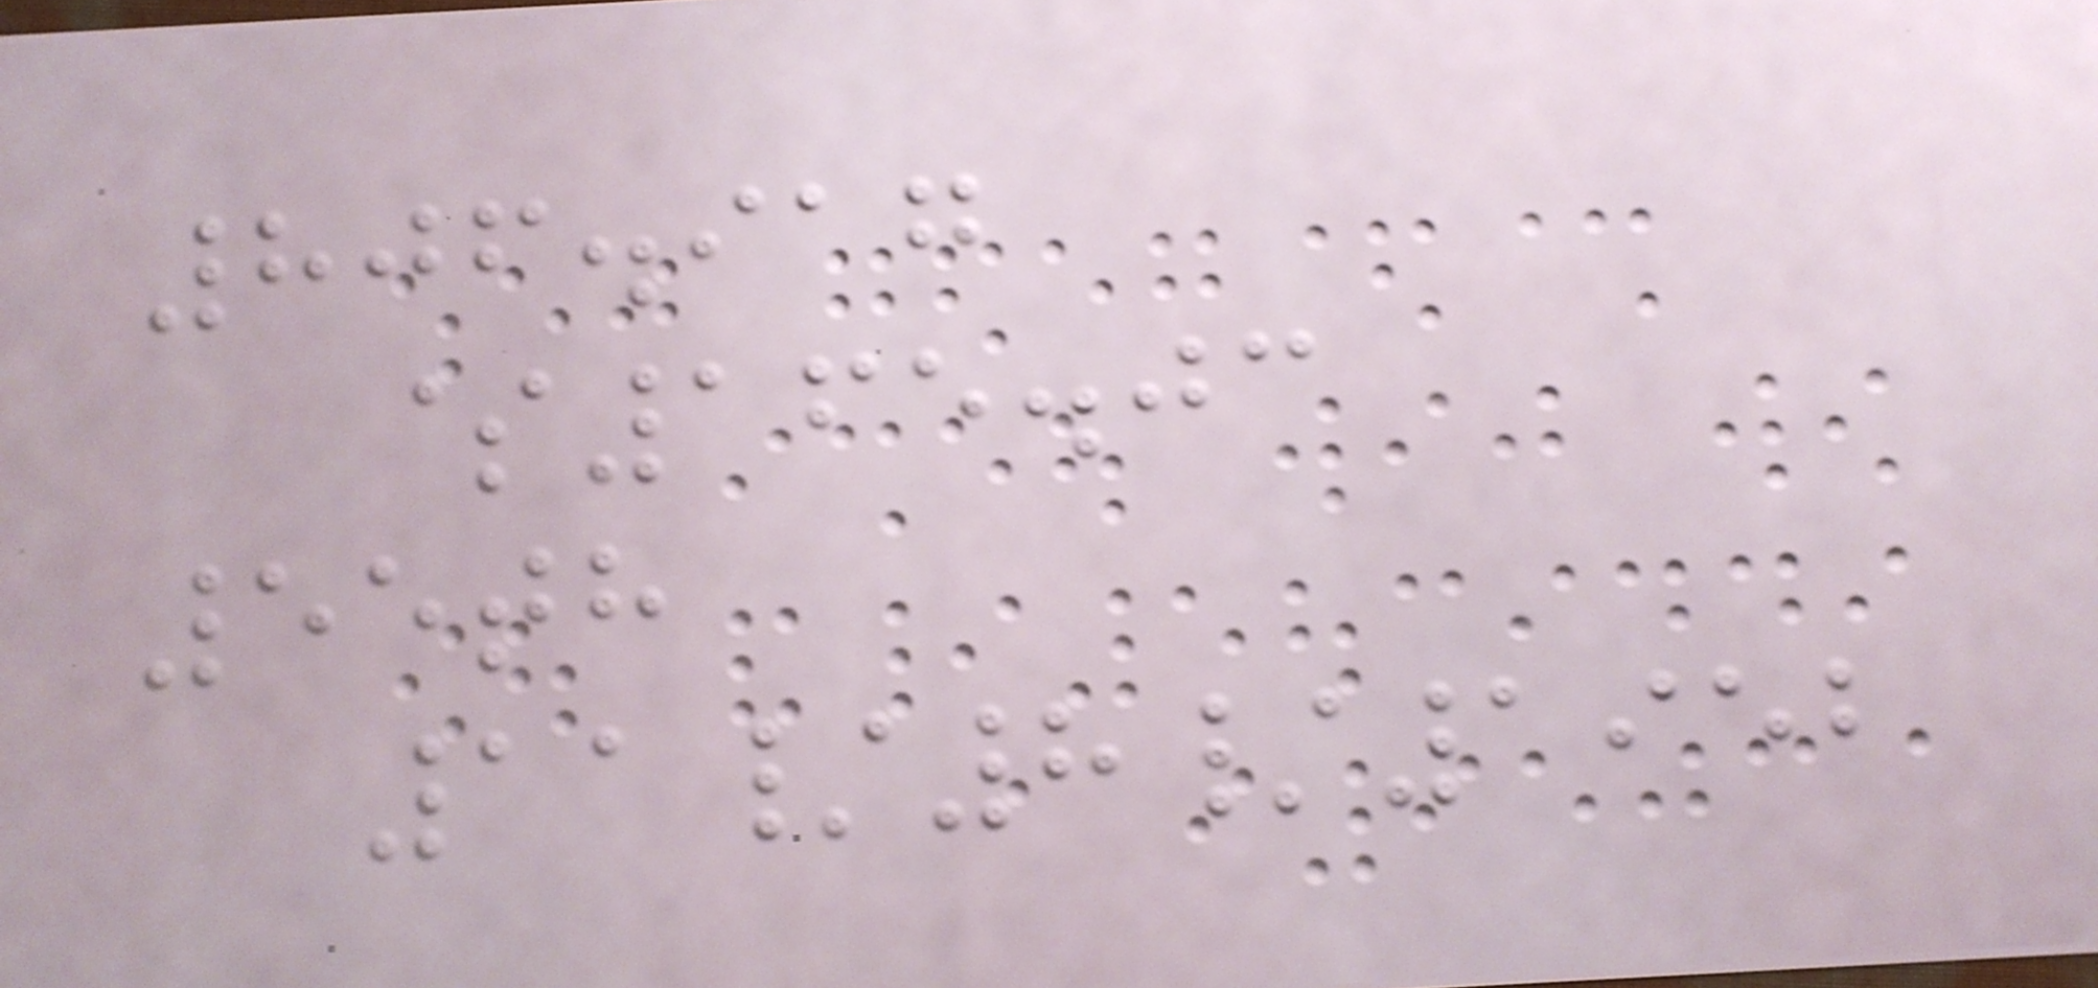806.917
$165.03
55th
11/8/1952
